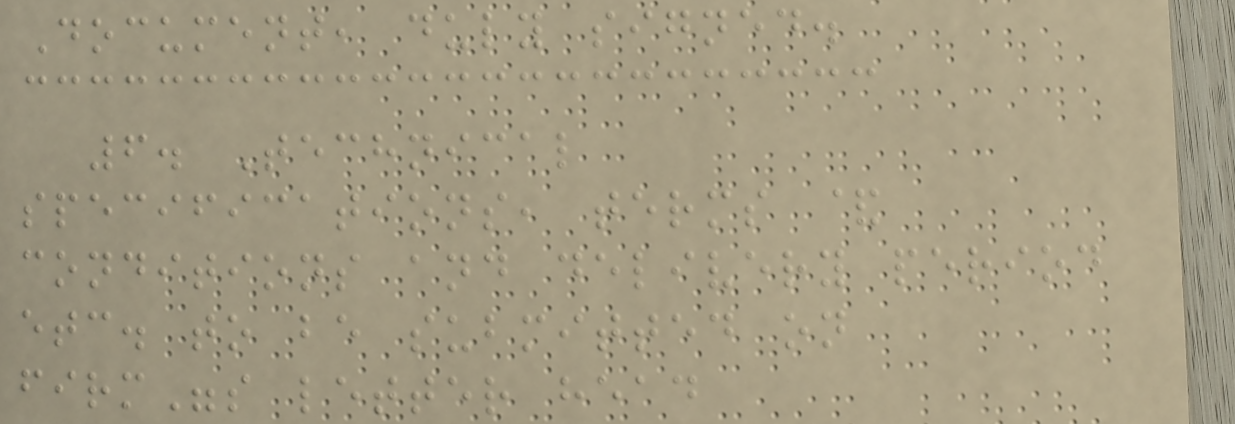Document, duly signed.
6. Technical
specifications, terms &
conditions and delivery period
etc. to be submitted on
firm"s letter head
